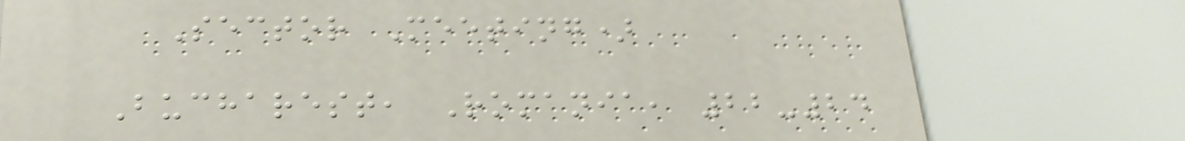Sector Meeting)
Bucharest, Romania, 22-24
